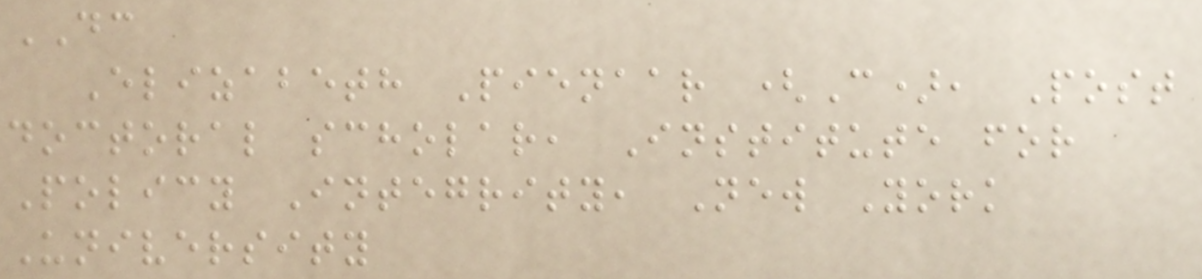DC
Elizabeth Pienaar (C), Post
doctoral scholar, Institute for
Policy Integrity, New York
University
